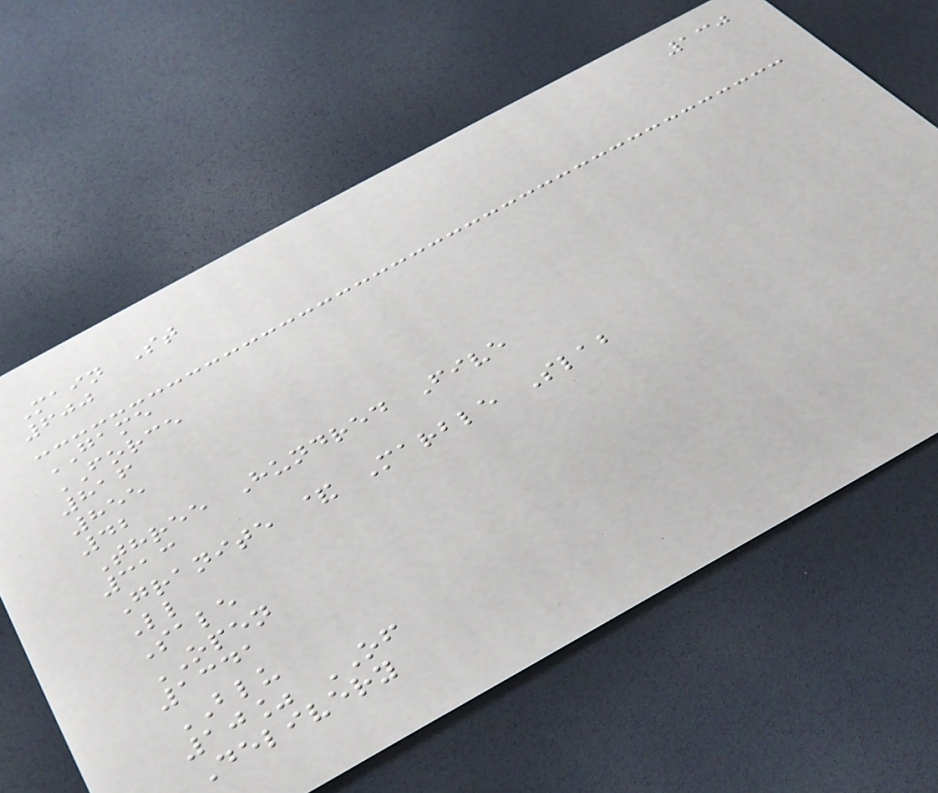130
Main St
600
GAME
FORCE
816
855
42
Three Hundred Five
313
Granite & Marble Slab
Ll
Sale
OPEN
1341
BLU
10% OF
Delivery
